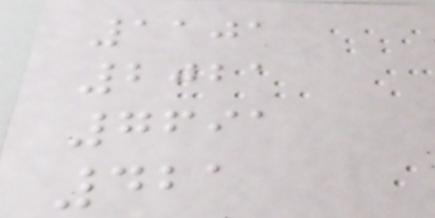1101
2021
7691
421
